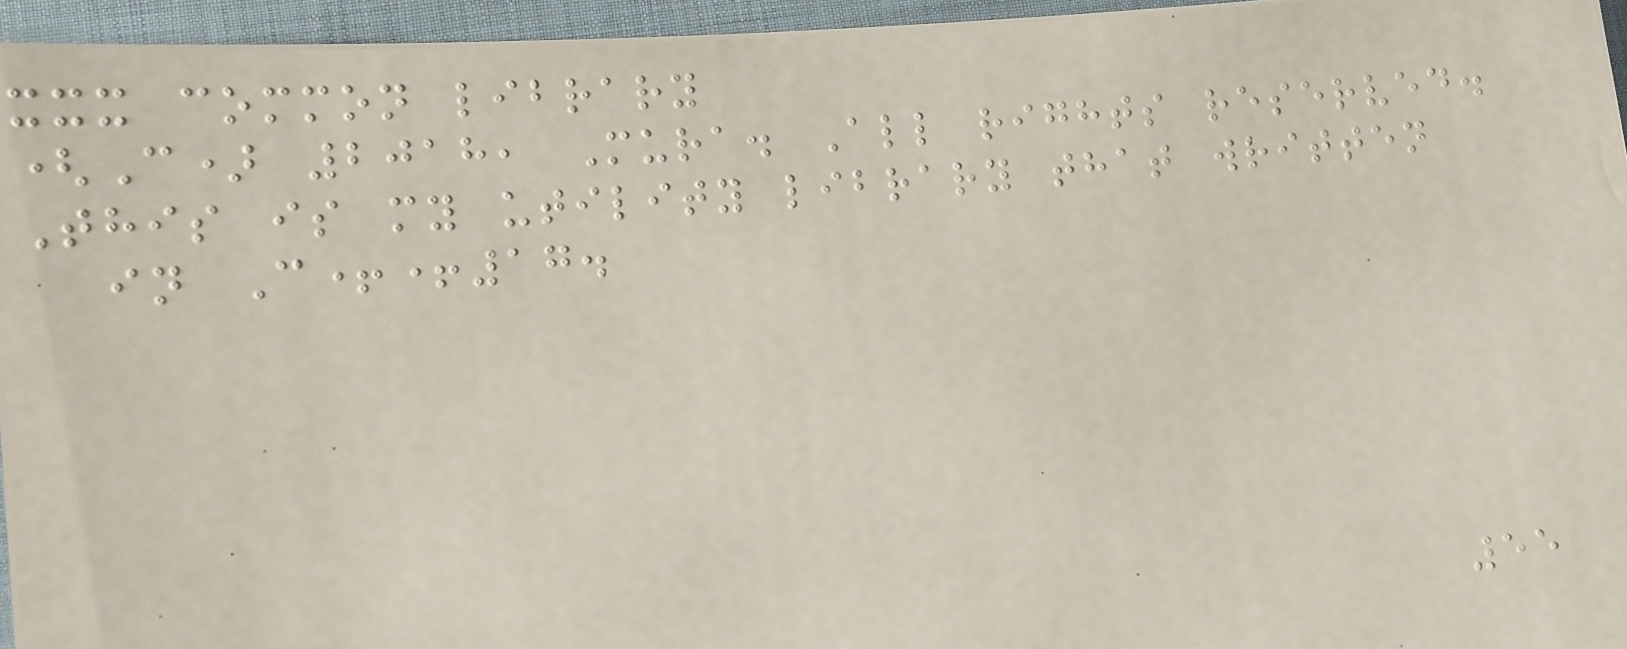xxx common library
(C) 2018, Mura. All rights reserved.
This is my utility library that written
in C++17.
55
